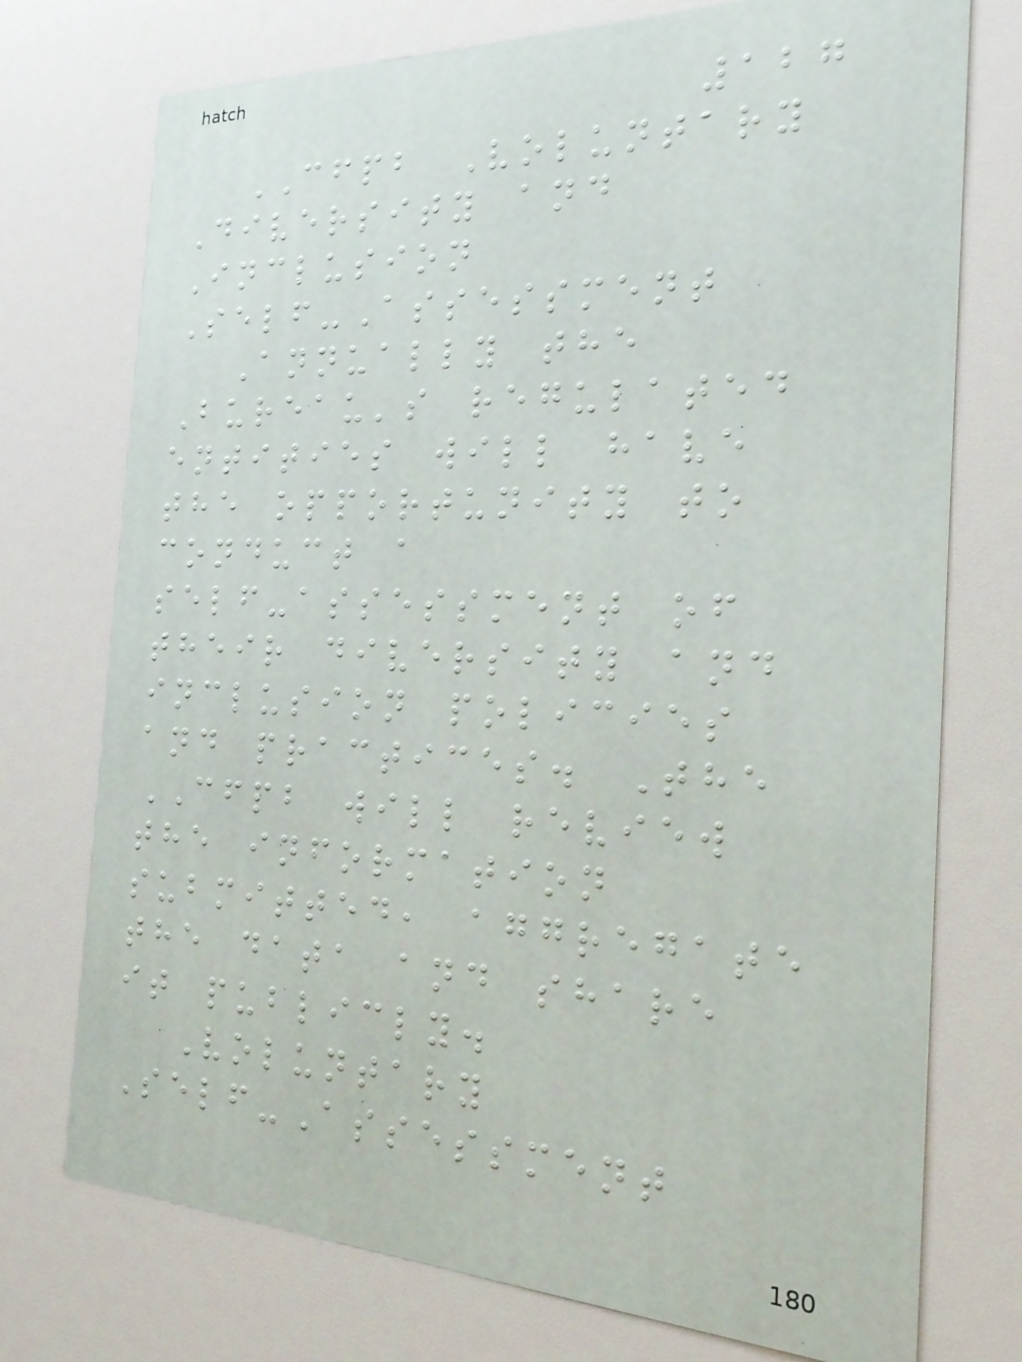127
CFPB Voluntary
Diversity and
Inclusion
Self-Assessment
Annually the
Bureau's regulated
entities will have
the opportunity to
conduct a
self-assessment of
their diversity and
inclusion policies
and practices. The
CFPB will review
the information
submitted, aggregate
the data and share
it publicly.
Voluntary
Self-Assessment
